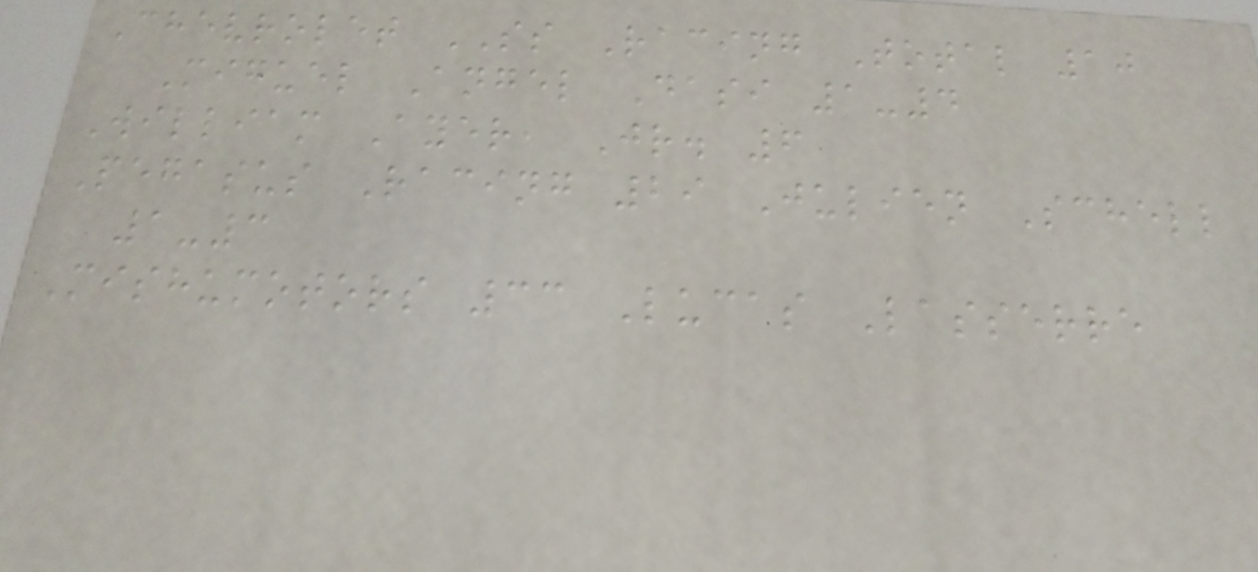Chevrolet SS Racing Total 10
Miguel Angel Dasi 1-4
William Ayer, Jr. 6
Pegasus Racing 29 Julien Schell
1-3
Mishumotors 33 Lucas Lasserre
